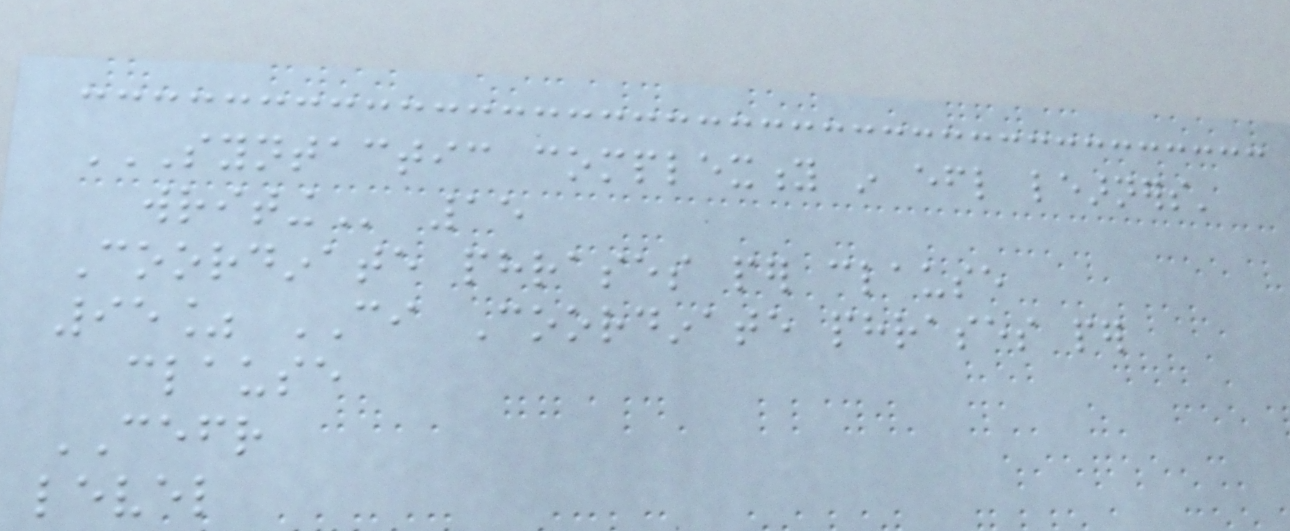SYNTACTIC COMPLEXITY IN EFL LEARNERS'
WRITING 15
Coordinate phrases per clause
95% CI Coordinate phrases per
clause
CEFR
level
